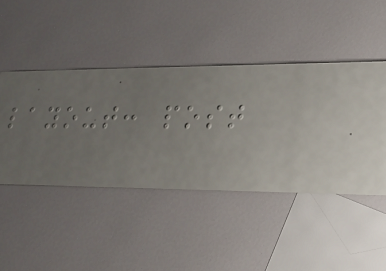layout: post
